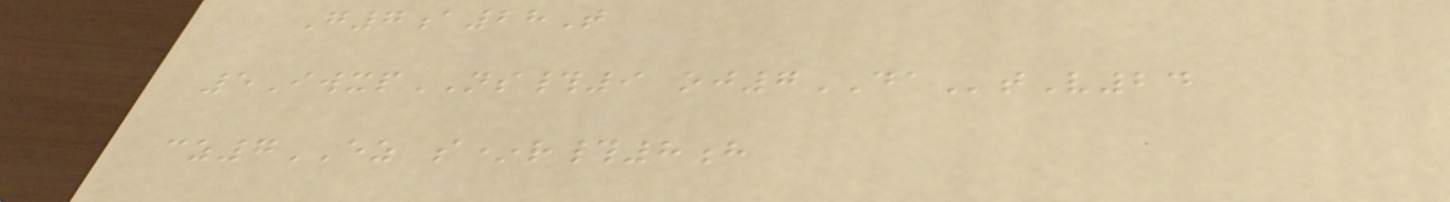G7a28T
5IwxpNS#9 oj7DAtV24
cz7EZ s*r#8h
